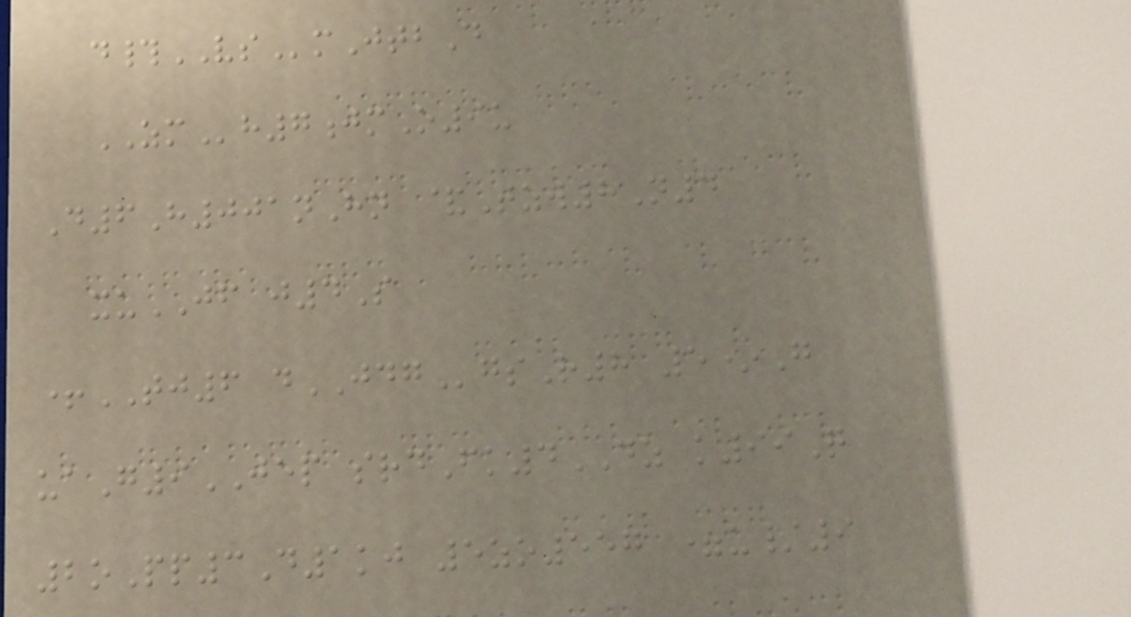d#VSmJtbD
ZMh7jmO9u
D6H001nHn &Tzw8N4
xuJF j4S
+TJ6 dJDGgsR8 5*G
uaG9JEP srdFk4DZ k99Q
2oPp3D1kj 5zo557 =u/9
